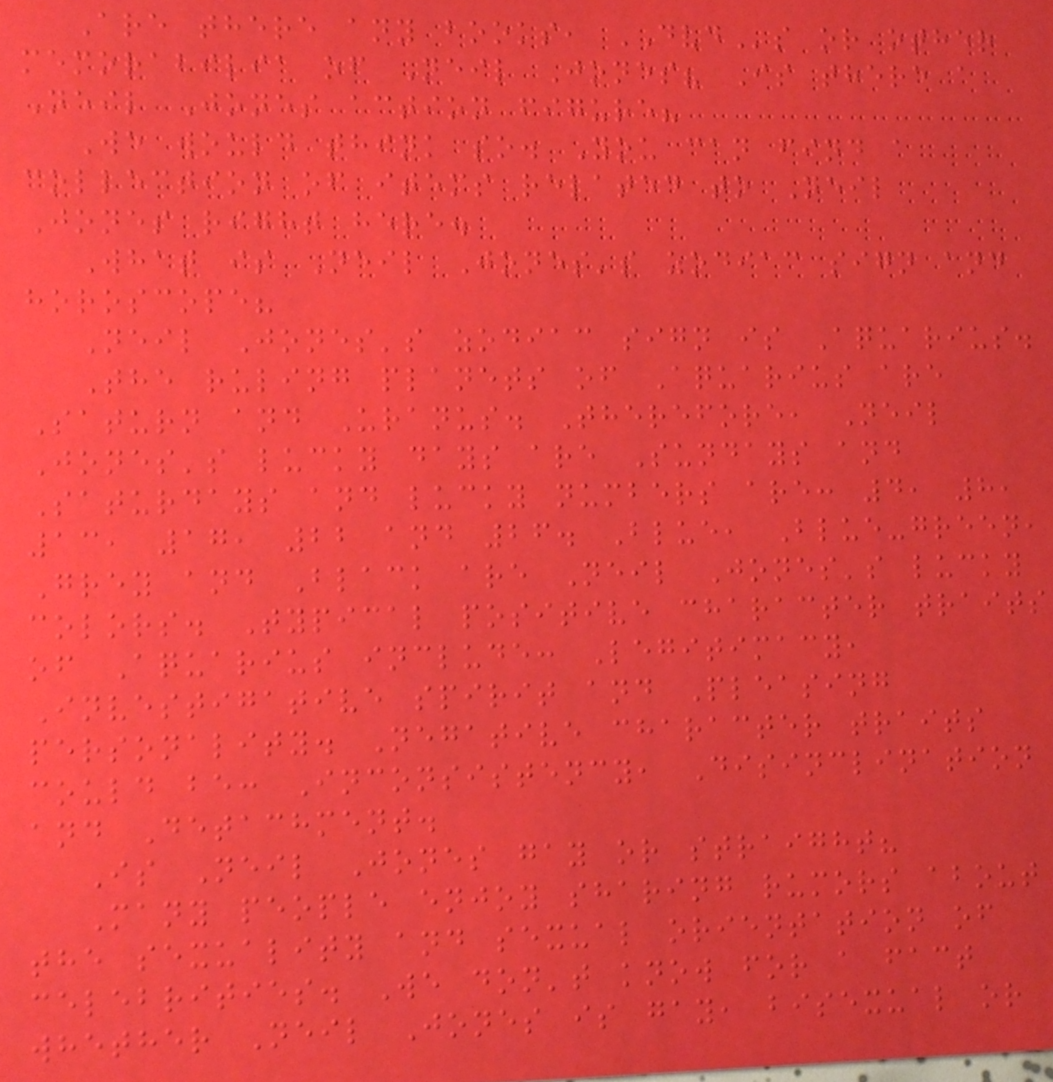Are there any books, DVDs or other
memorabilia of Neil Jones? Is there a
Neil Jones action figure?
We would think so. You can find a
collection of items related to Neil
Jones right here.
What is Neil Jones's zodiac sign and
horoscope?
Neil Jones's zodiac sign is Aquarius.
The ruling planets of Aquarius are
Saturn and Uranus. Therefore, Neil
Jones's lucky days are Sundays and
Saturdays and lucky numbers are: 4, 8,
13, 17, 22 and 26. Blue, Blue-green,
Grey and Black are Neil Jones's lucky
colors. Typical positive character traits
of Aquarius include: Legitimacy,
Investigative spirit and Pleasing
personality. Negative character traits
could be: Inconsistency, Disinclination
and Detachment.
Is Neil Jones gay or straight?
Many people enjoy sharing rumors about
the sexuality and sexual orientation of
celebrities. We don't know for a fact
whether Neil Jones is gay, bisexual or
